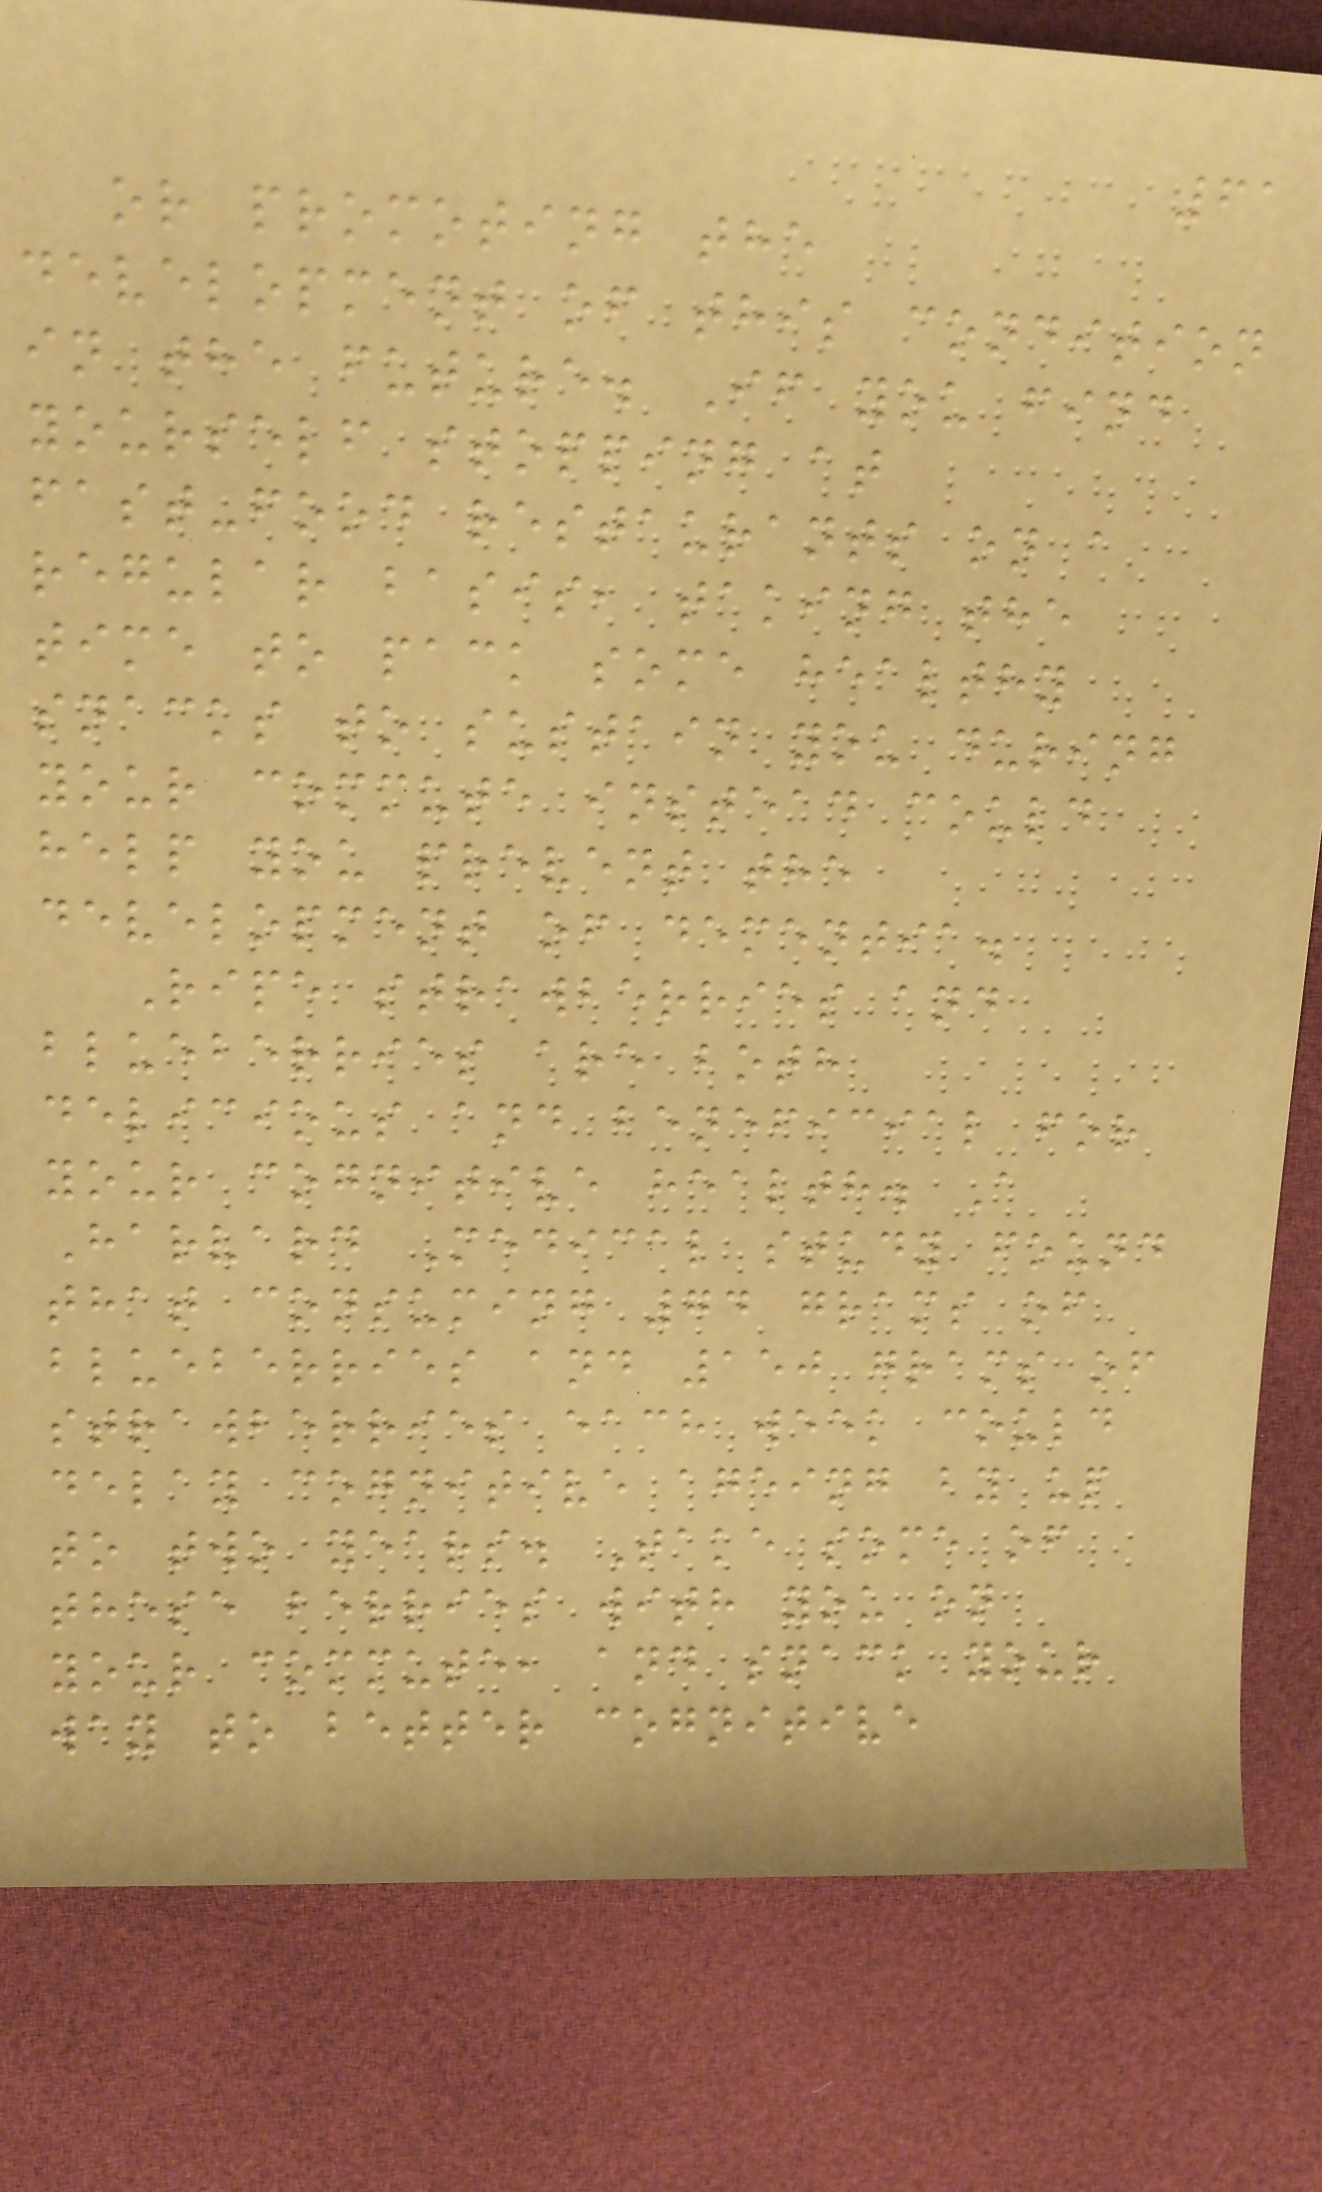61
or promoting the
development of this condition
in the future. If you find
yourself stopping at
fast-food restaurants on a
regular basis, taking the
time to pack some healthy
snacks to sustain you during
your commute instead could
help you prevent the
development of dementia.
Ripe strawberries and
blueberries are both
delicious and beneficial for
your cognitive health. A
Harvard Medical study found
that consuming 74 grams of
blueberries and 150 grams of
strawberries each week could
delay cognitive ageing by up
to two years. Take some of
these berries with you on
your commute, and snack your
way to better cognitive
